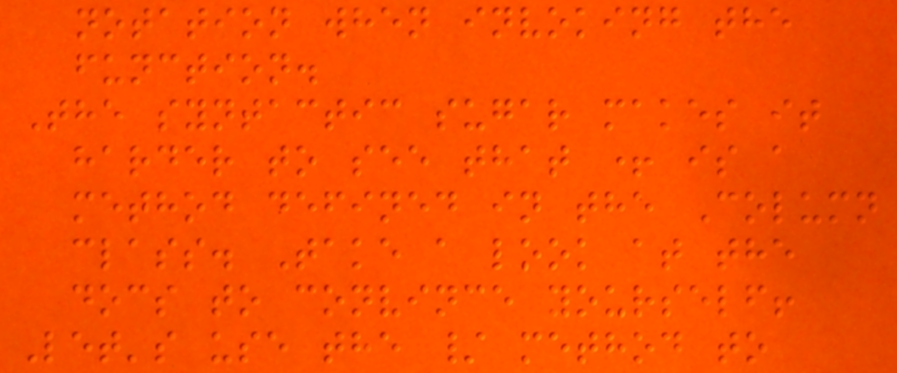notation when invoking the
function.
The syntactic sugar makes it
harder to see that + is a
method defined in the Column
class. Take a look at the
docs to convince yourself!
Let's use the / method to
